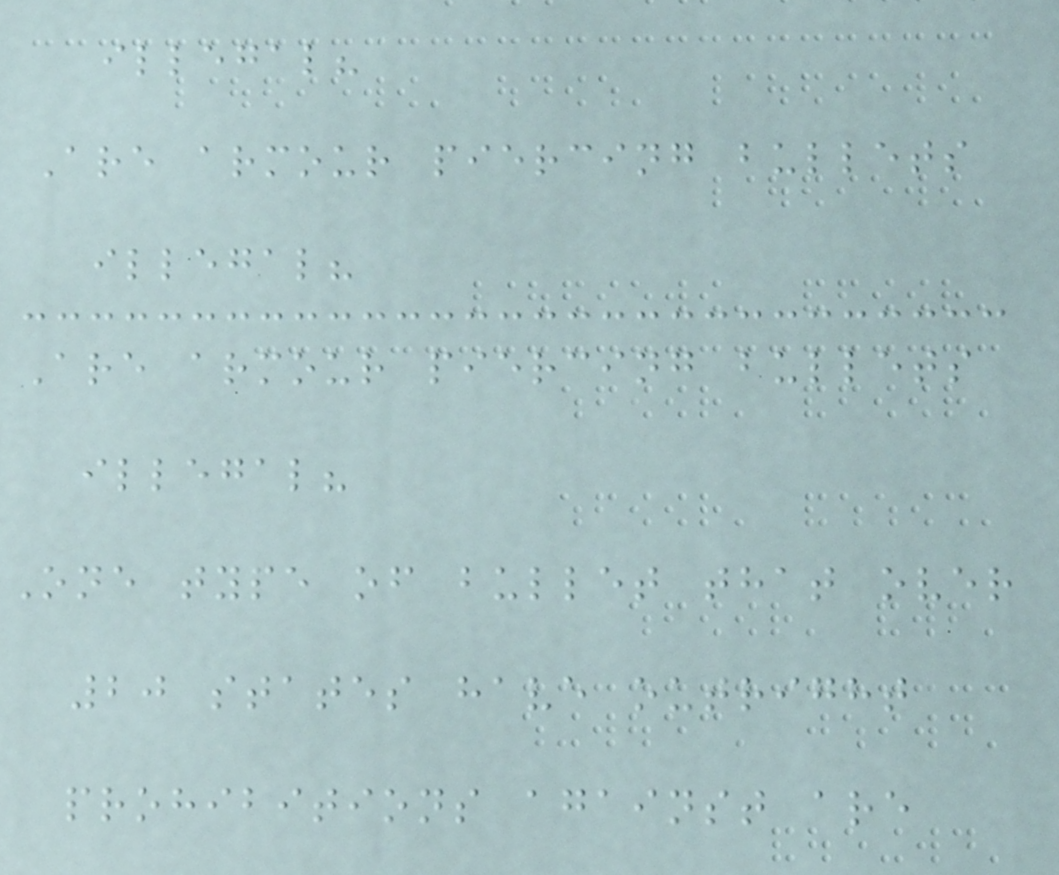illegal?
Are armour piercing bullets
illegal?
Are armour piercing bullets
illegal?
One type of bullet that over
20 states have outright
prohibitions against are
